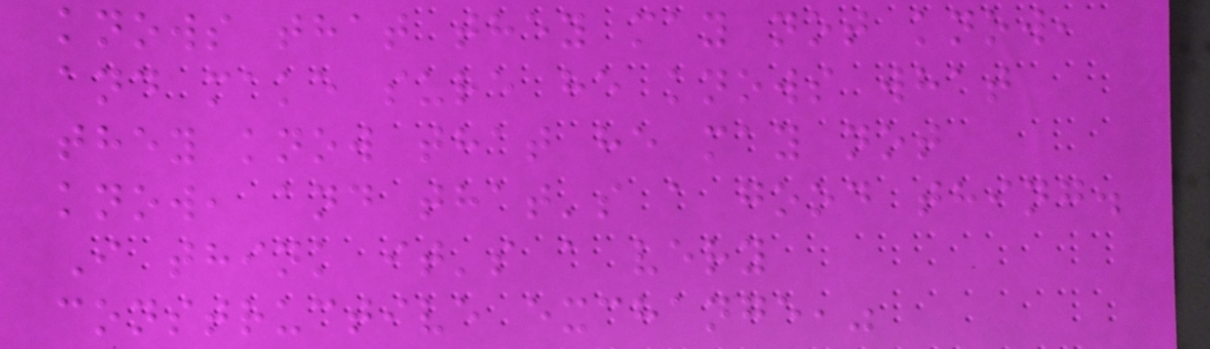knows that they may not know,
and make sure he knows what
they know that he may not
know, and that's a good thing.
I think it's a very
constructive exchange,"
